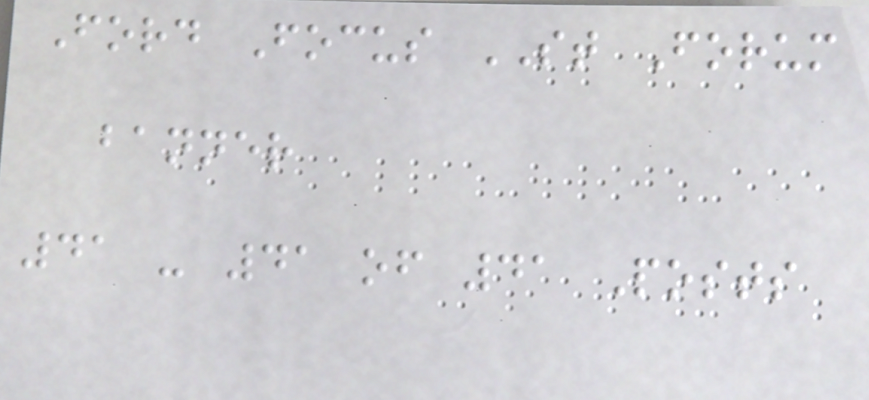Ford Focus ST Forum
banner
41 - 41 of 41 Posts
